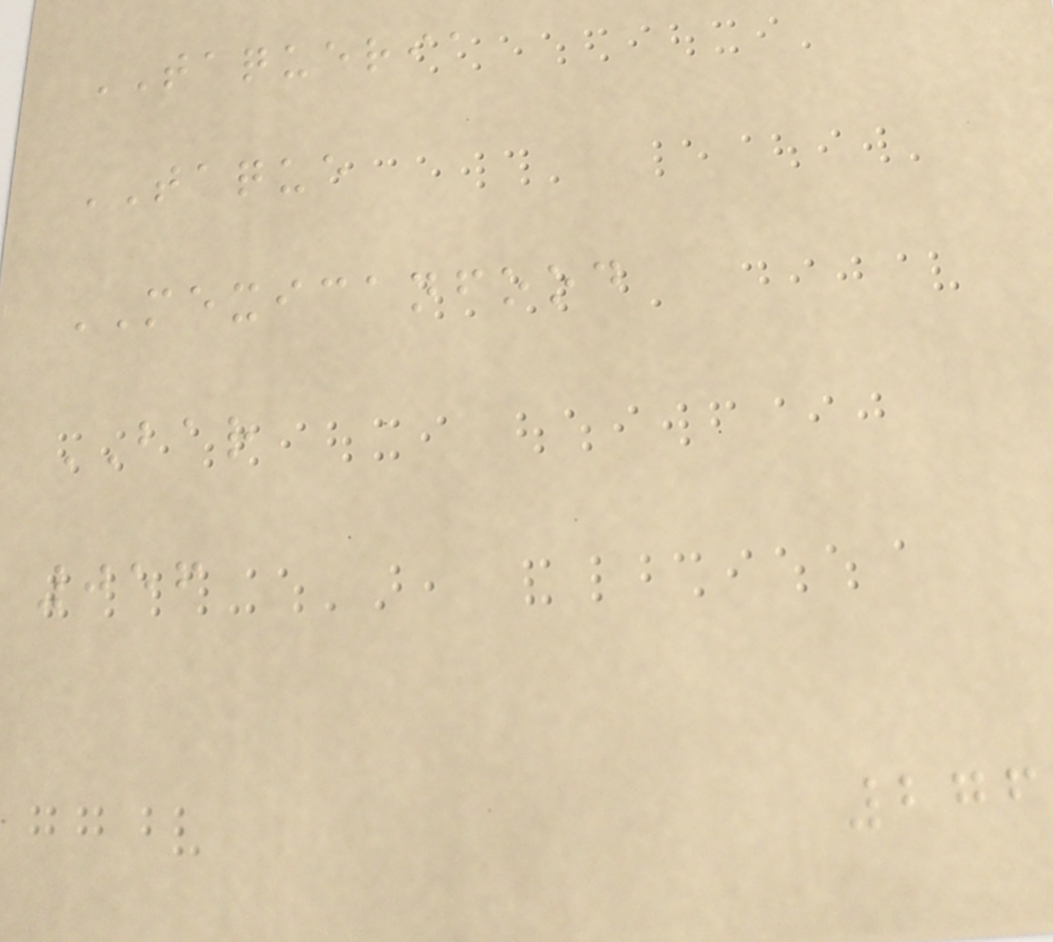TAQUERIA
TAQUE
MEXICANFOOD
BAR
056
276
